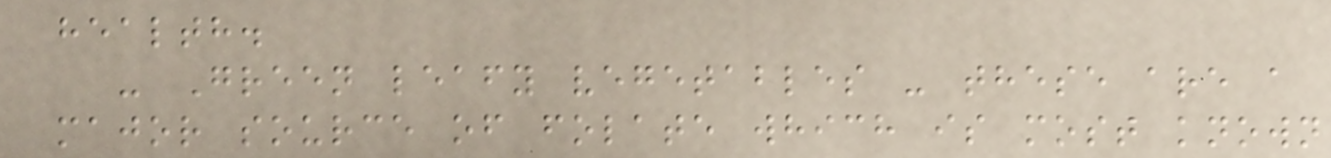health.
- Green leafy vegetables - these are a
major source of folate which is most known
